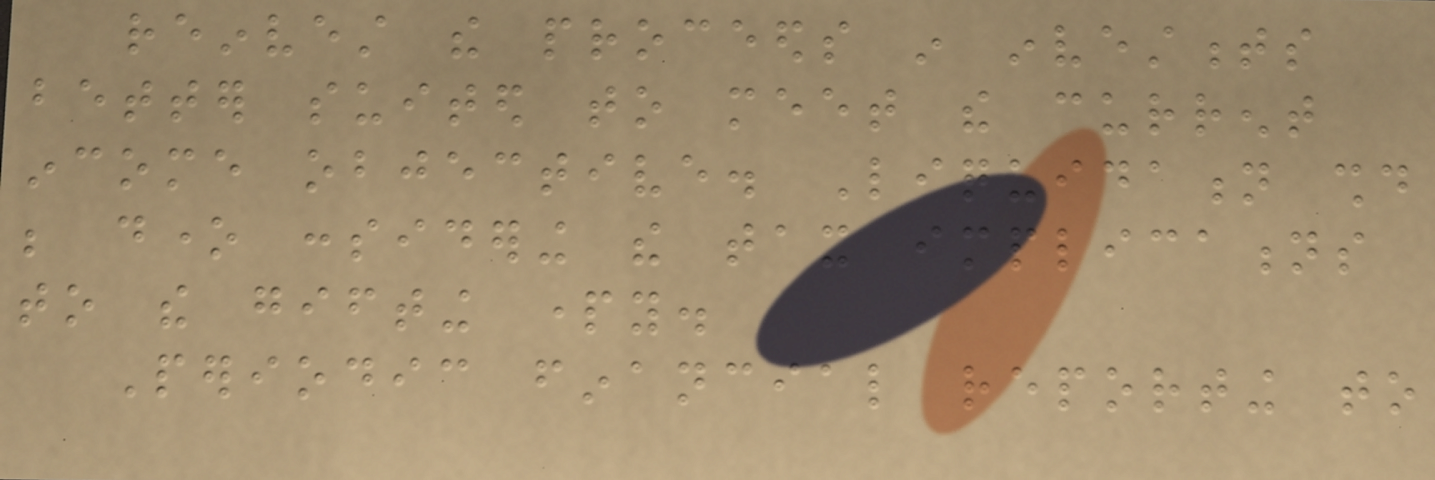reinvest the proceeds in investments
better suited to meet the current
income objective. Liquidation should
be done considering the tax implications
to the gifting party.
Periodic financial reporting to
